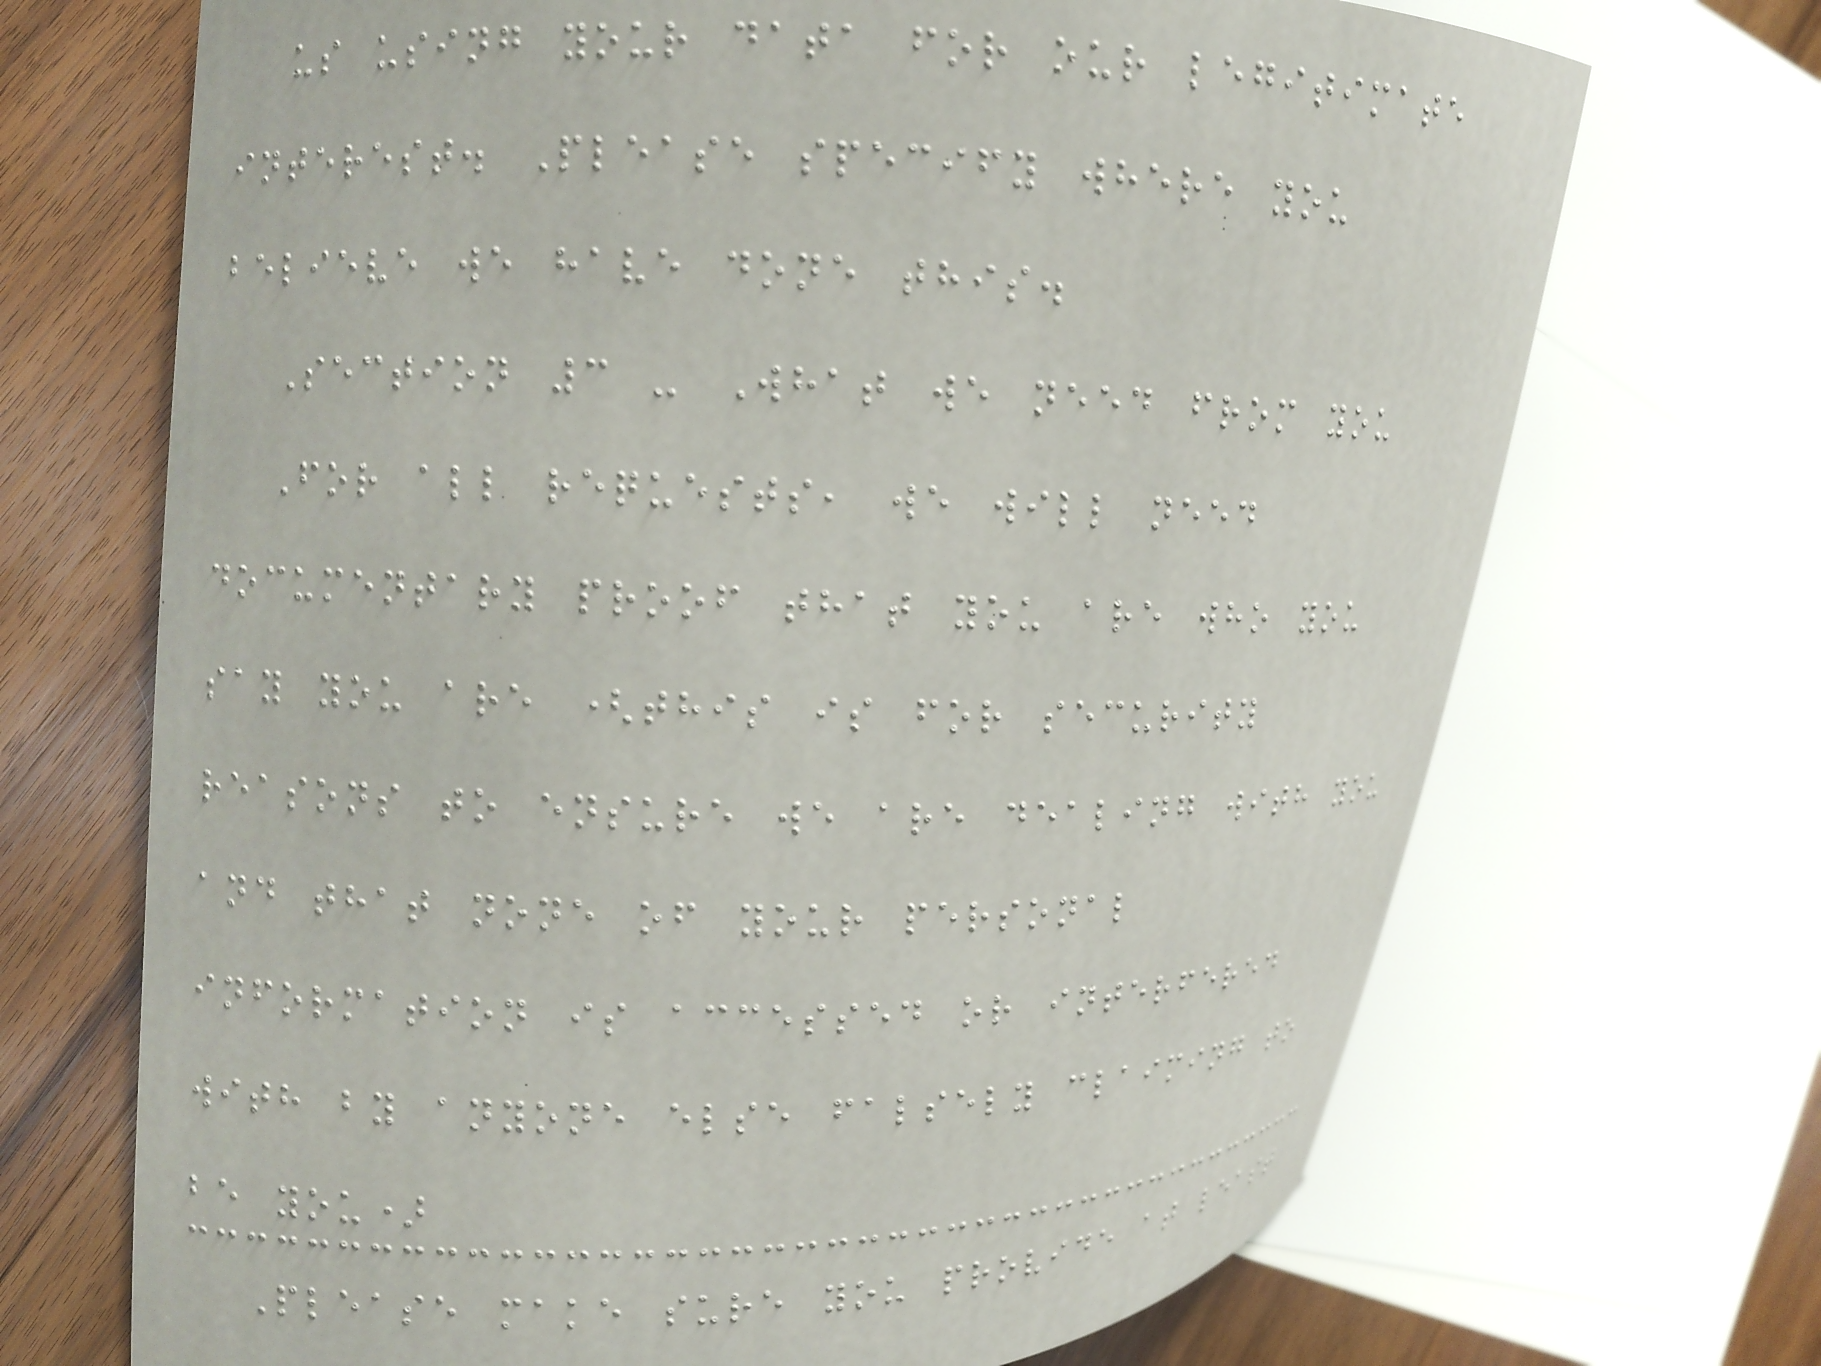us using your data for our legitimate
interest. Please specify where you
believe we have done this.
Section 3 - What we need from you
For all requests, we will need
documentary proof that you are who you
say you are (this is for security
reasons to ensure we are dealing with you
and that none of your personal
information is accessed or interfered
with by anyone else falsely claiming to
be you)
Please make sure you provide at least
